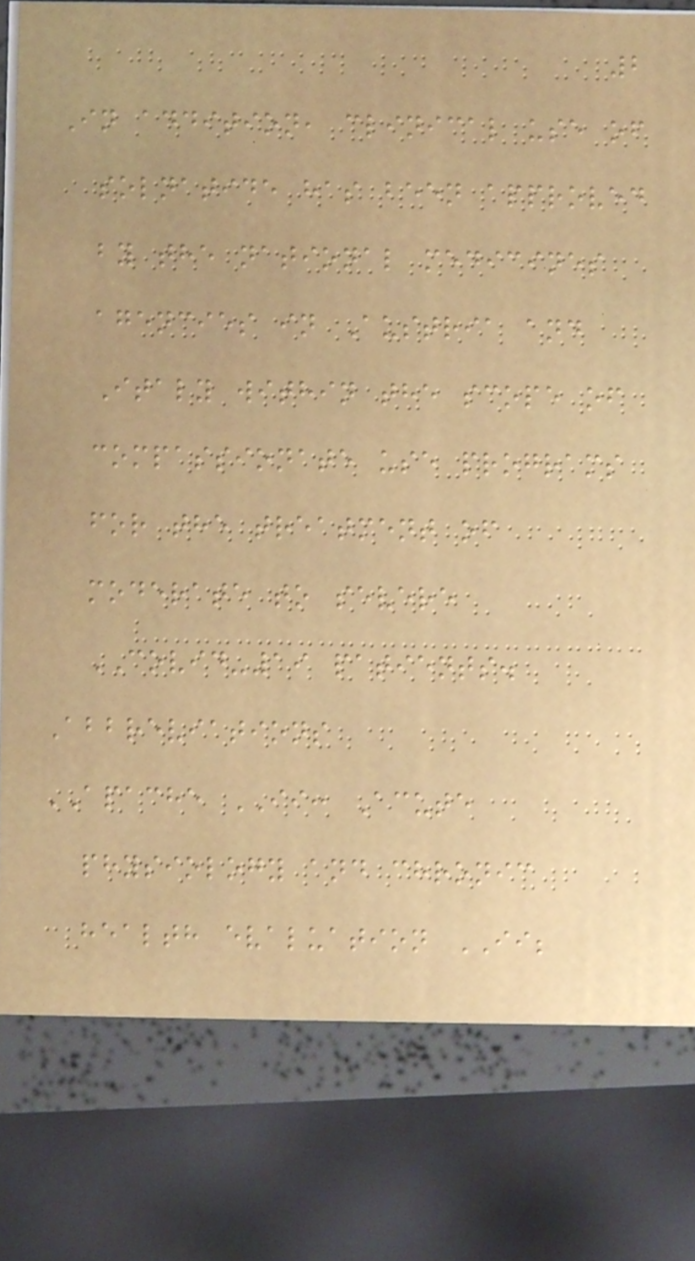2
In addition, clinical use of
solnatide has been approved
by the national medicines
agencies in Austria and
Italy within the scope of
compassionate use programs
for the treatment of
moderate to severe
COVID-19 patients.
Abbreviations
APACHE II: Acute
physiology and chronic
health evaluation II;
